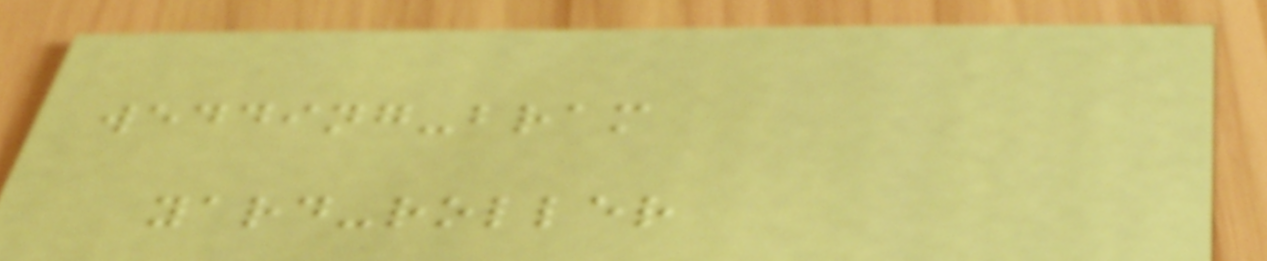wedding-bram
yard-roller
